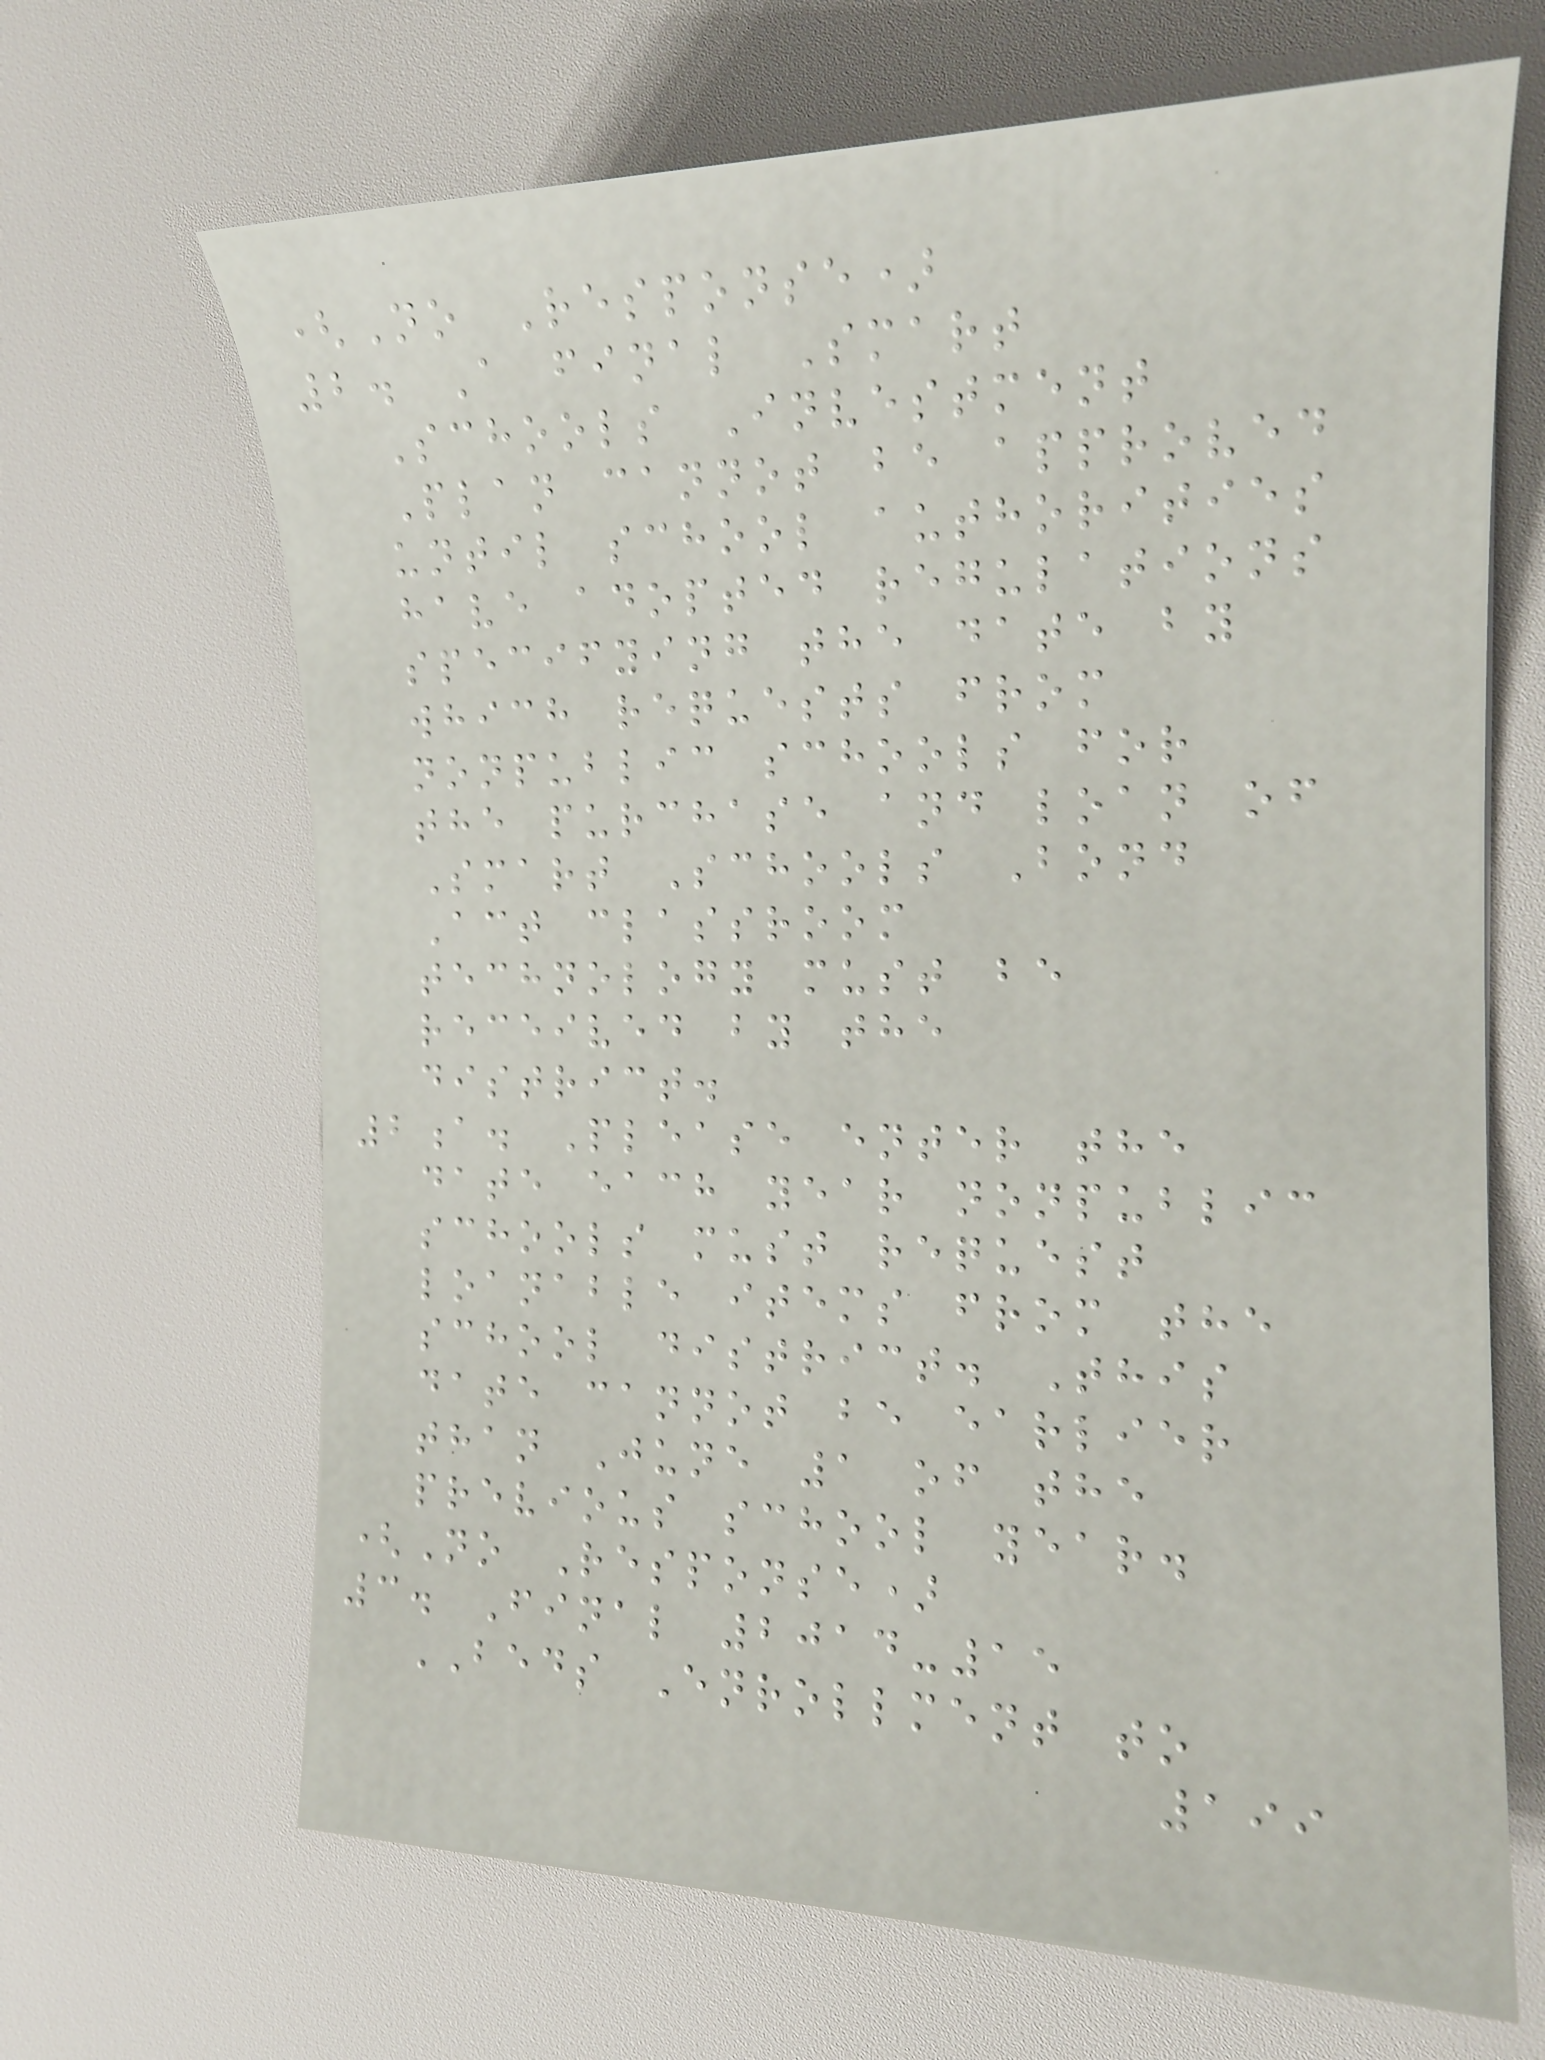(No Response)
2. A final Smart
Schools Investment
Plan cannot be approved
until school authorities
have adopted regulations
specifying the date by
which requests from
nonpublic schools for
the purchase and loan of
Smart Schools Bond
Act classroom
technology must be
received by the
district.
2a. Please enter the
date each year nonpublic
schools must request
loanable items from the
school district. This
date cannot be earlier
than June 1 of the
previous school year.
(No Response)
3. Final 2014-15
BEDS Enrollment to
199
